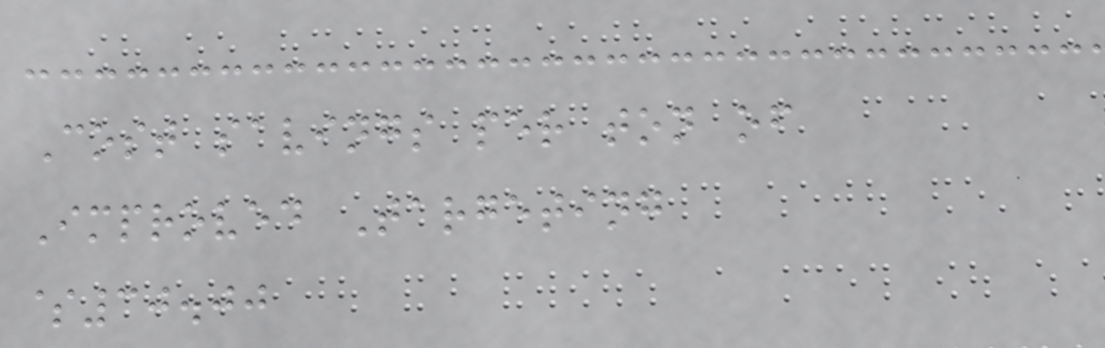Cost savings per ton of
Improved Targeting
$30.00
